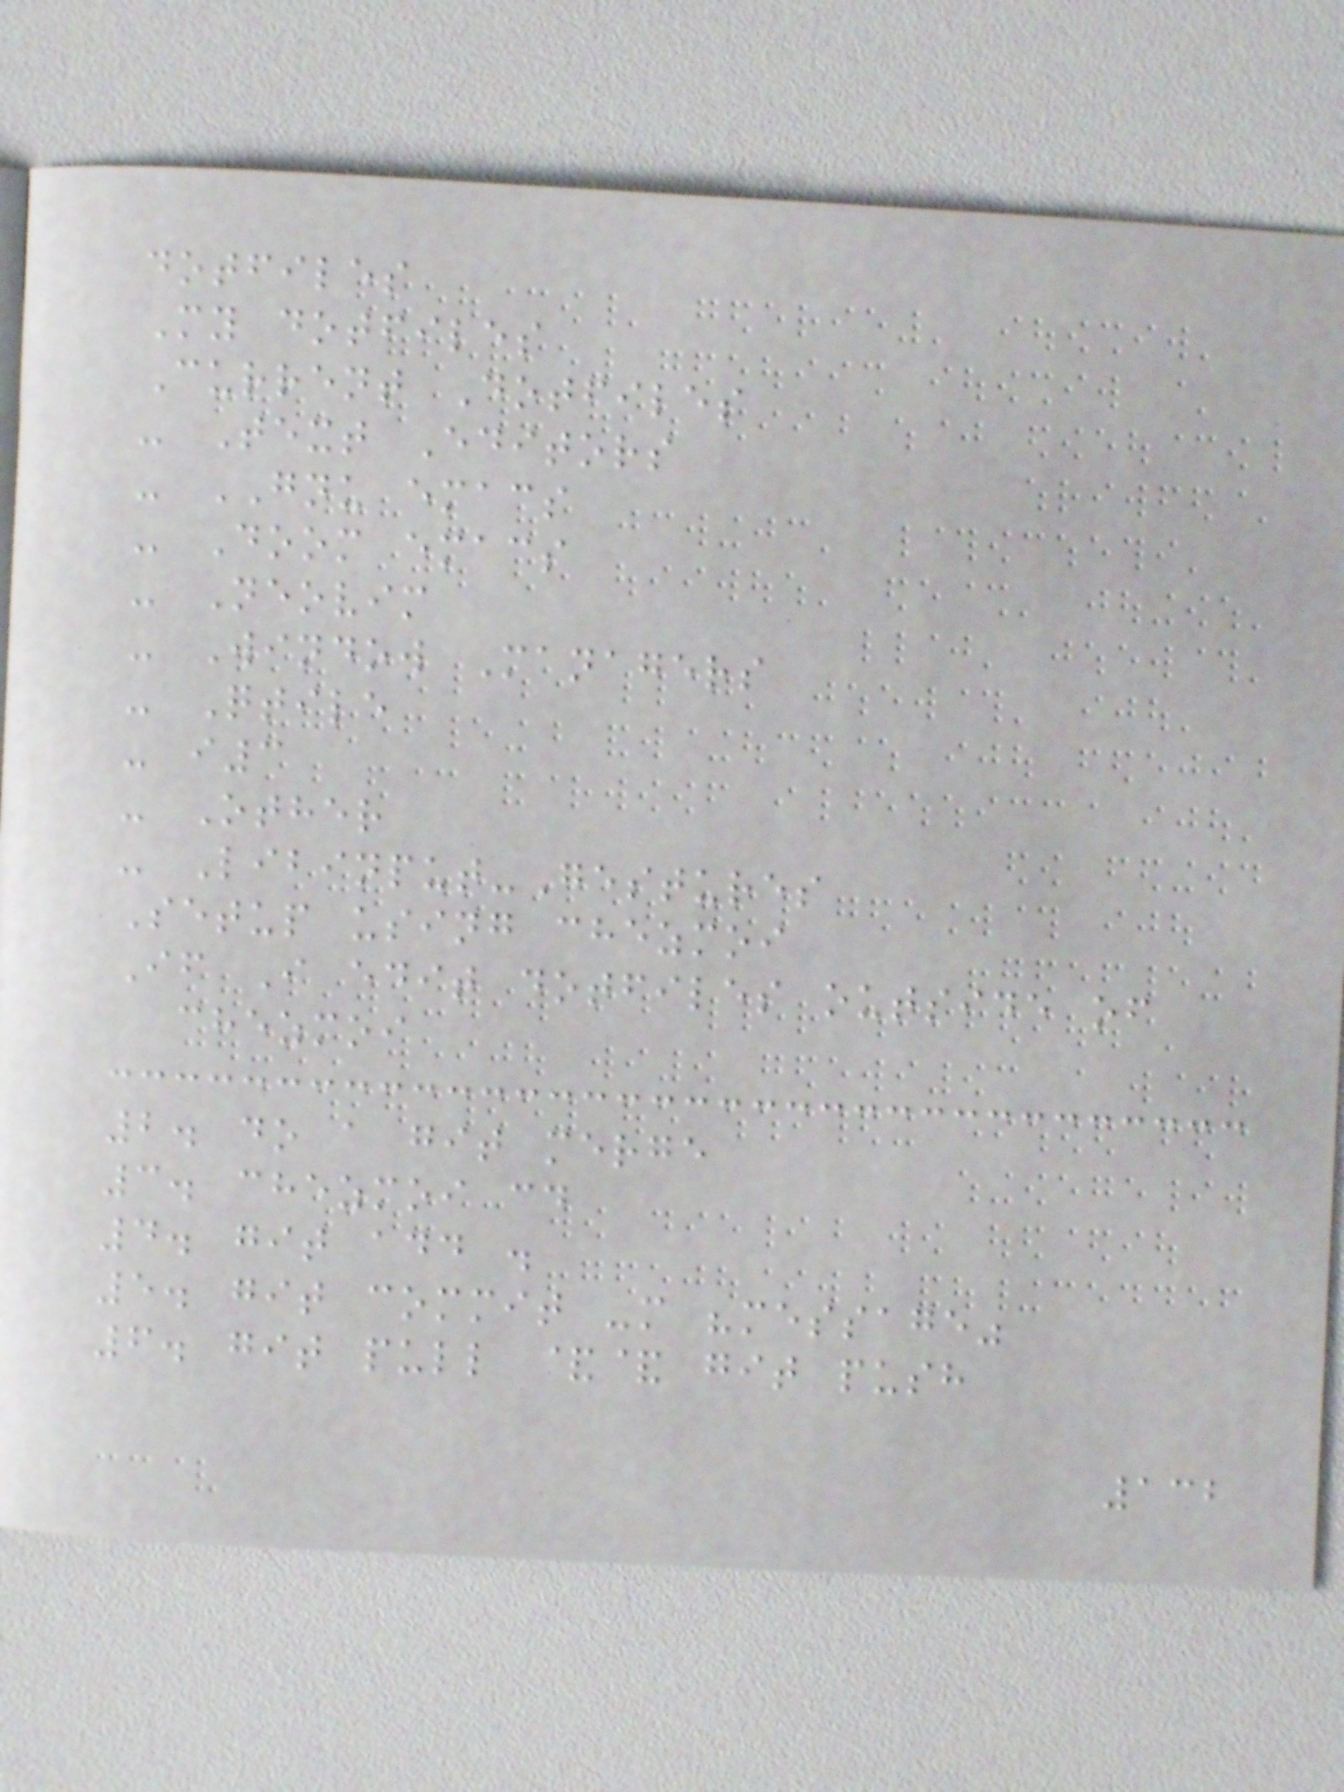dotfiles
My dotfiles
Current Dotfiles
- Text Editors
- GNU emacs
- Doom emacs
- Neovim
- Window Managers
- Qtile
- i3
- Other
- Libinput-Gestures
Setup using chezmoi
If I edit dotfiles outside of
chezmoi
2. do a git merge
3. chezmoi cd
4. git add .
5. git commit -m "message"
6. git pull && git push
132
